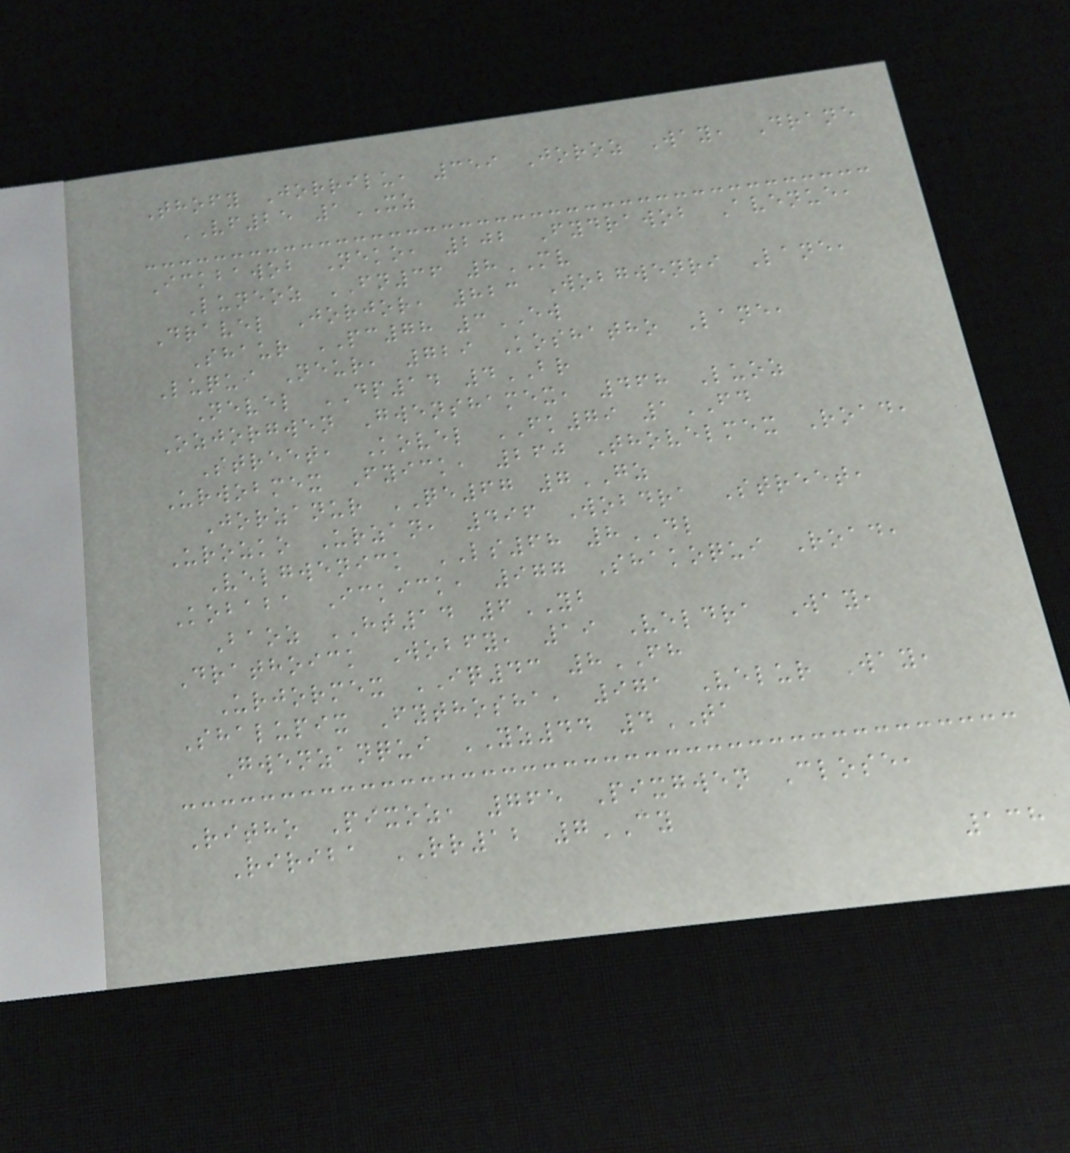Thofy Jorrilu, 359 Joroz Way, Drane
VF25 1XZ
Ickbawob Neko, 202 Fydrawob Avenue,
Luneoz FN36 8MV
Dravel Jorjor, 823 Wobgwenri Lane,
Shaur PC78 3EW
Luqui Neur, 729 Koshatho Lane,
Nevel DP14 4BR
Ozjorgwen Gwenshamex, 468 Luoz
Street, Kovel FK79 1FD
Urwobmex Fyick, 260 Thovelmex Road,
Jorzanur QE67 7GZ
Urozko Urzan, 496 Wobdra Street,
Velgwenick LS68 8DL
Kobaba Ickick, 977 Shakoqui Road,
Baoz HT14 6YB
Drathoick Wobfy, 19 Veldra Way,
Urjormex IQ43 8FH
Shalupix Fythosha, 971 Velur Way,
Gwenzanqui YZ44 4TA
Ritho Pixoz, 765 Pixgwen Close,
Ririba RR12 7CY
138
